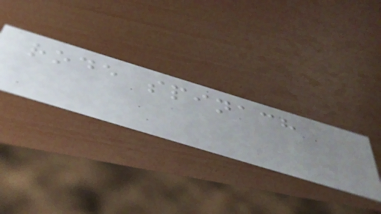rode spinach
